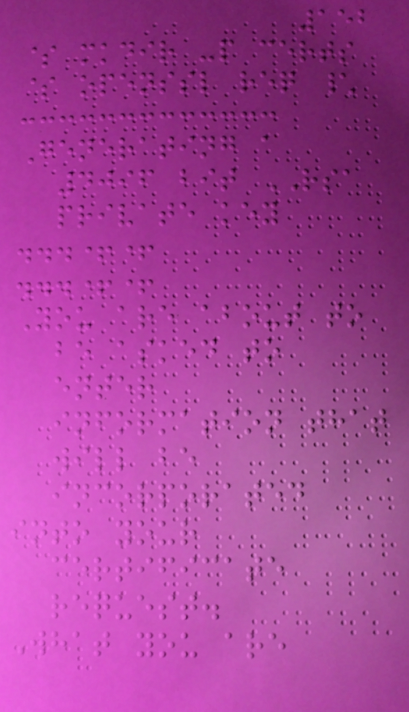152
$ mkdir -p certs
$ openssl req \
Generating a
4096 bit RSA
private key
...++
...++
You are about to
be asked to
enter
information that
will be
incorporated
into your
certificate
request.
What you are
